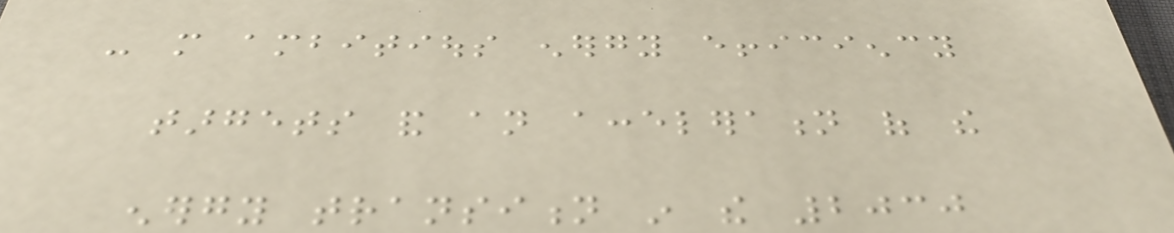- more ambitious energy efficiency
targets and an acceleration of the
energy transition in the 2030
